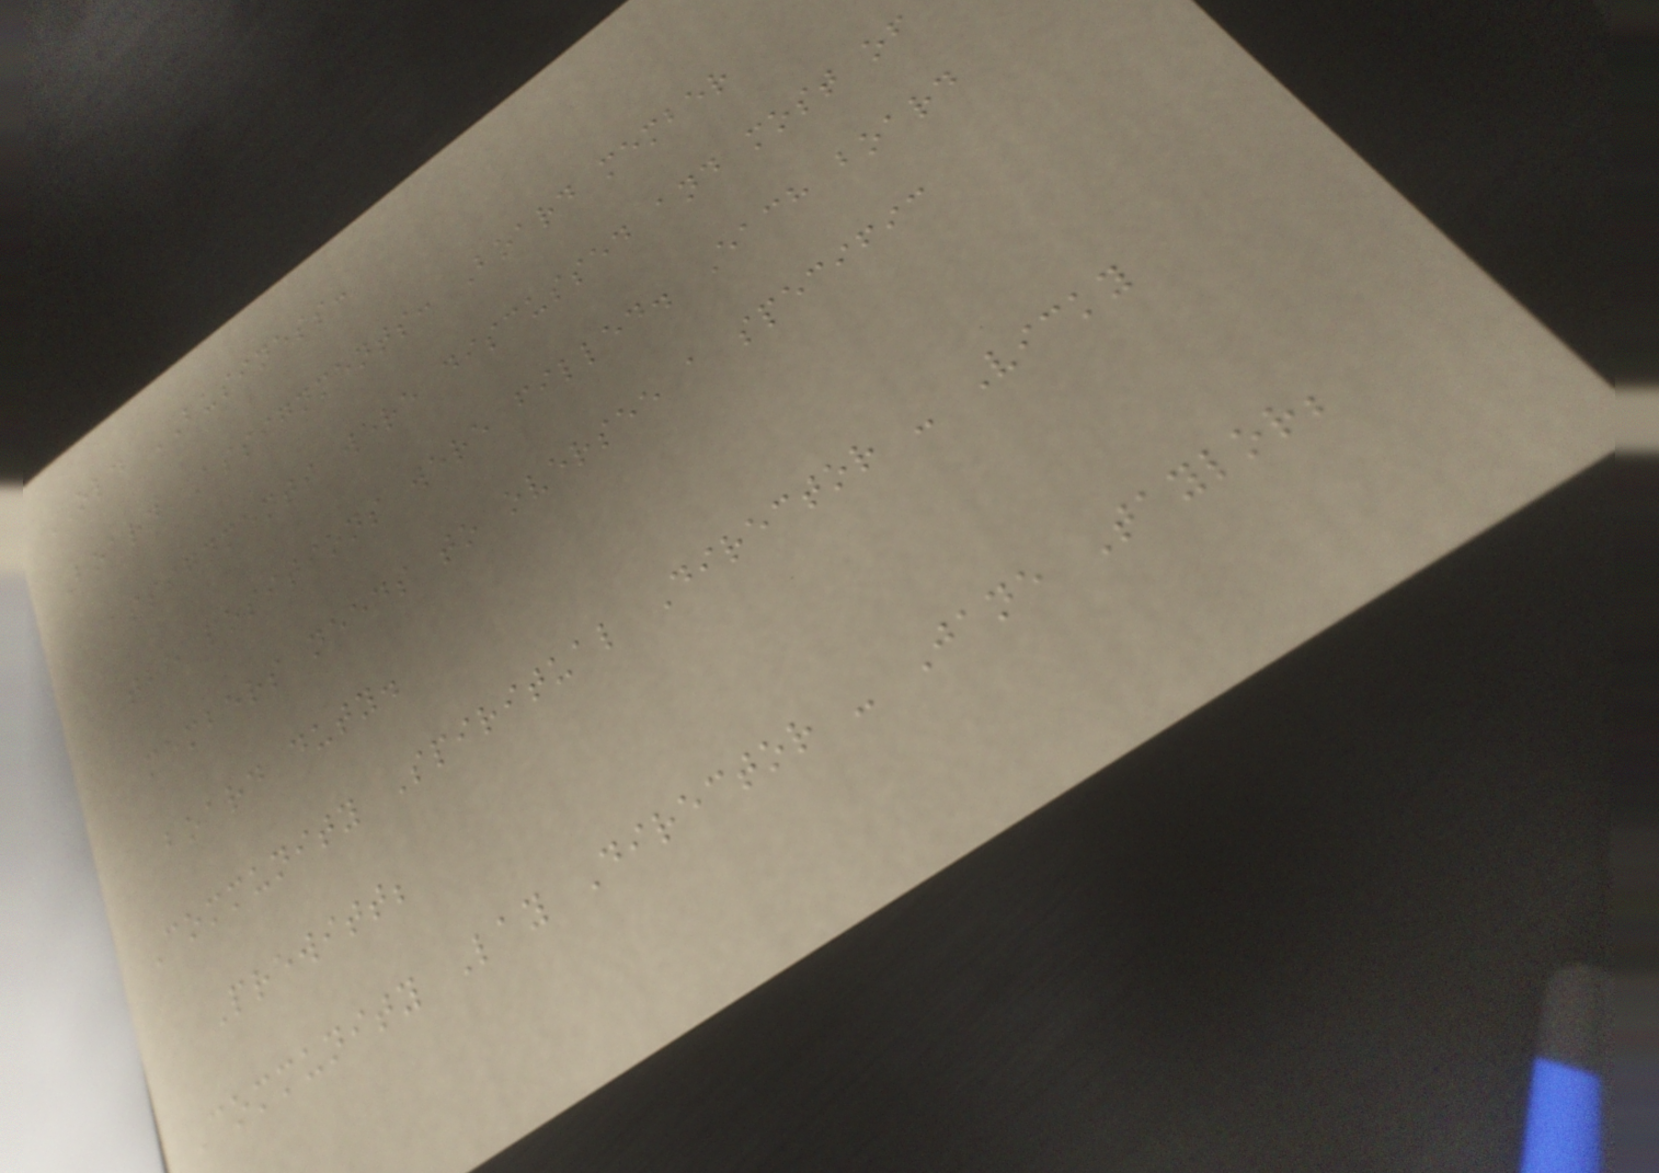OLD BUSINESS:
Board Assignments: Board member
assignments were discussed and most of
the positions were filled. Each board
members needs to oversee a specific
board duty.
Community Spiritual Director - Vicky
Prewitt;
Community Lay Director - Jane Taylor;
